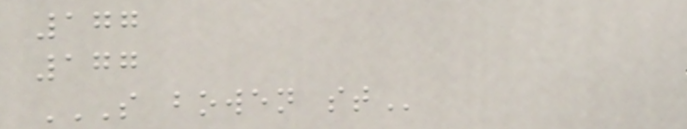177
177
S BOWEN ST
